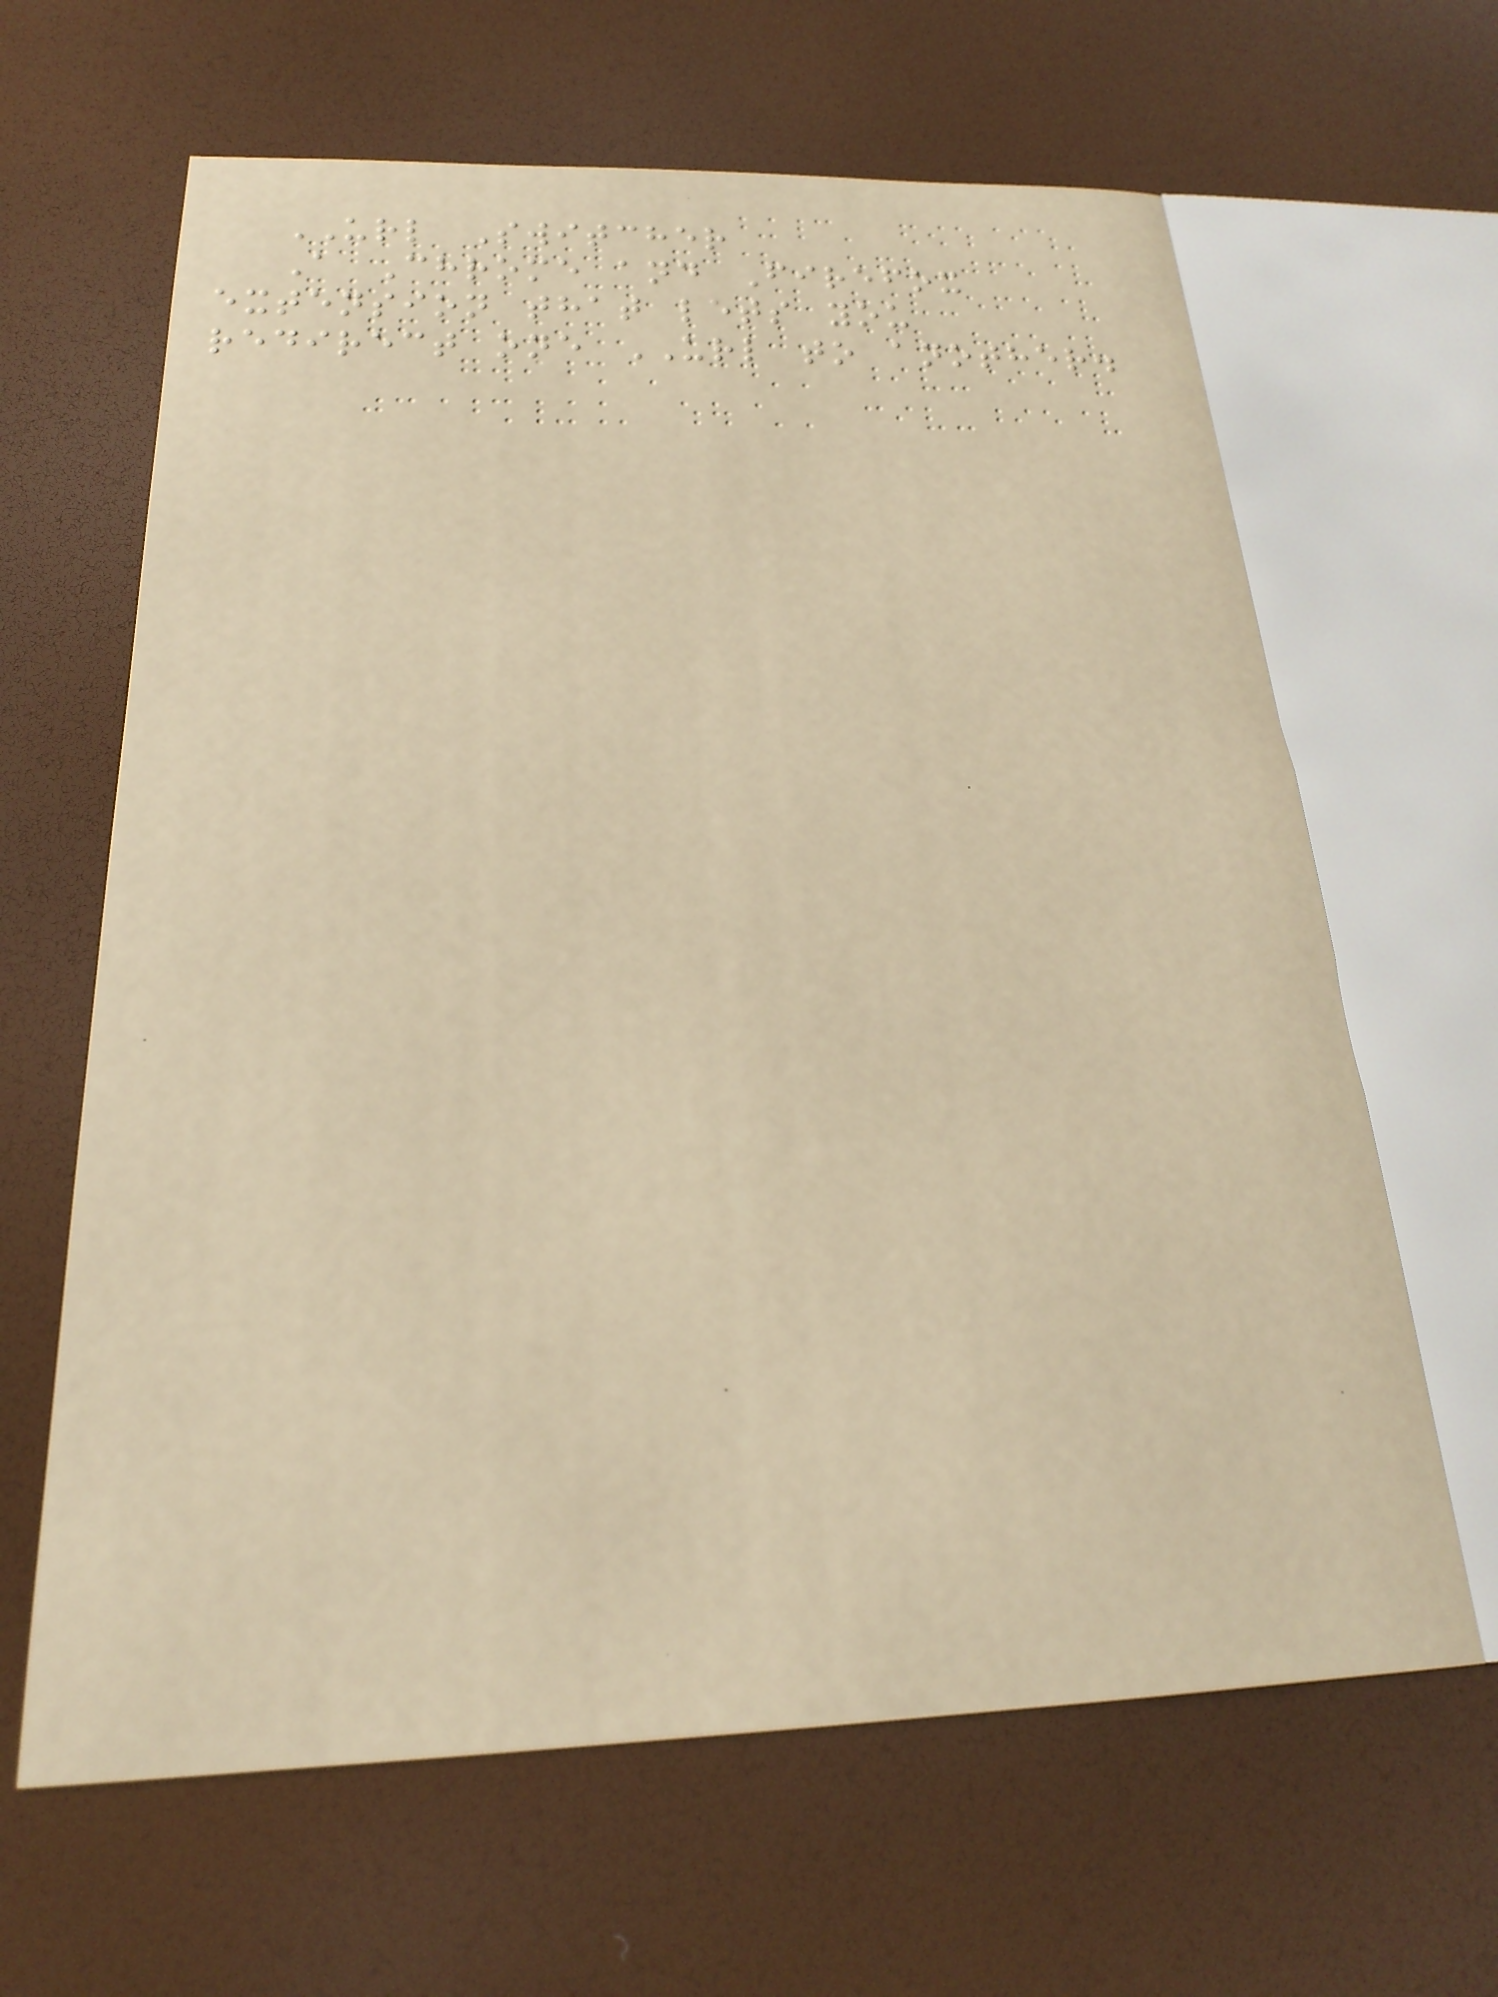URL Switcher
A Chrome and Firefox
extension that lets you
redirect one URL to another.
